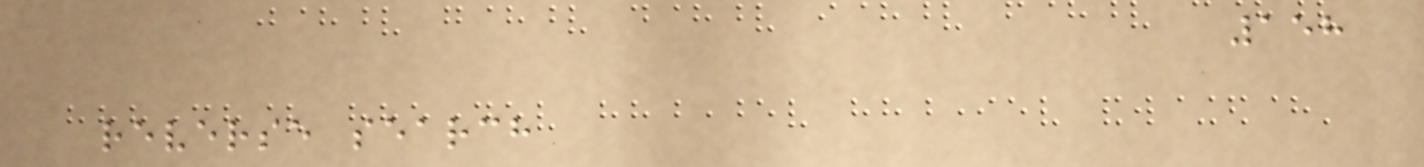158
reverse search
